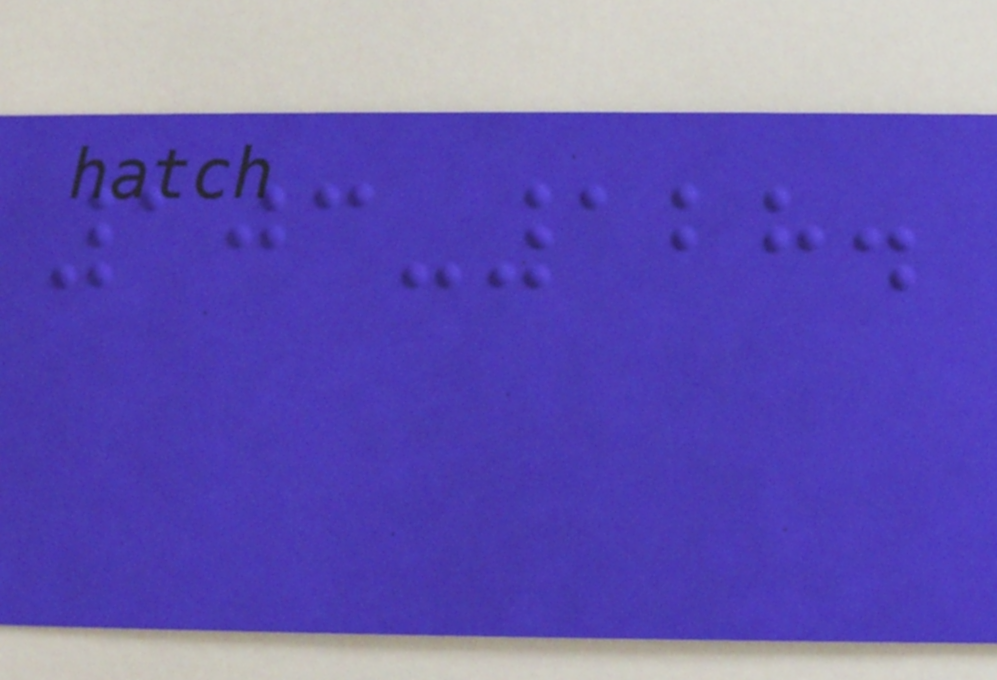103-128.
